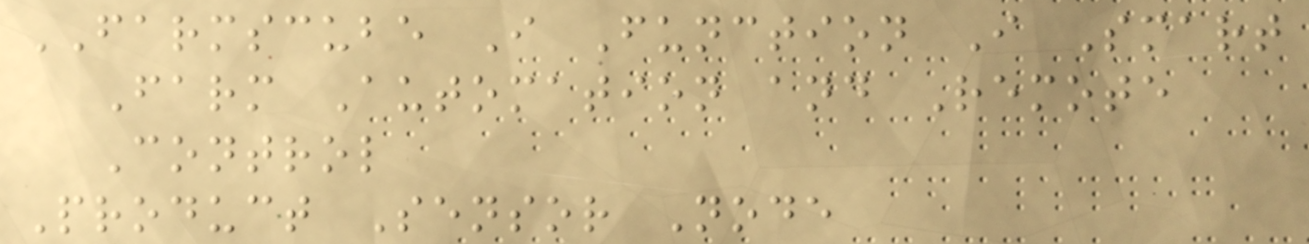FARMSCUBE I Function I Smart
Farm Automation and Remote
Control
Product Sensor Node
